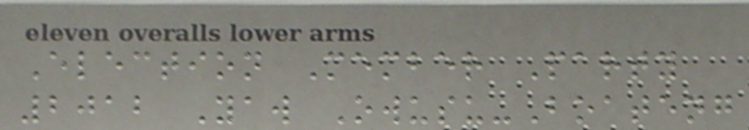Election Member Party
2012 Yaw Owusu-Boateng
